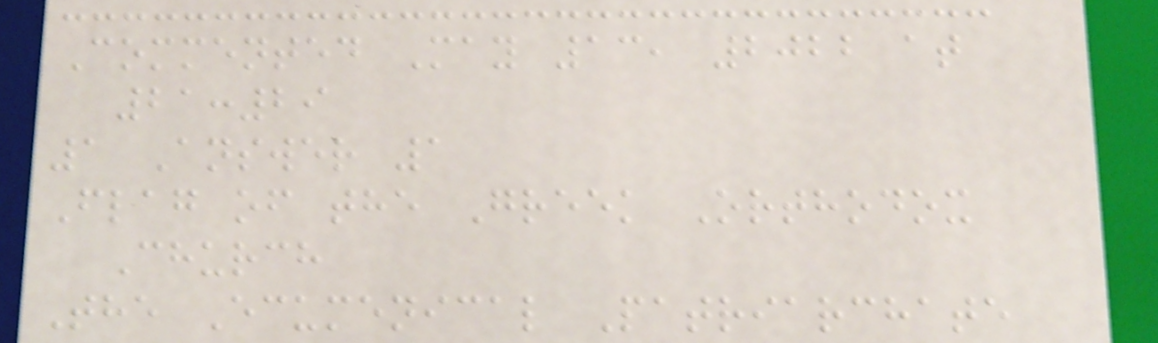Commented May 13, 2022 at
21:29
1 Answer 1
Flag of the Greek Orthodox
Church
The Ecumenical Patriarchate
